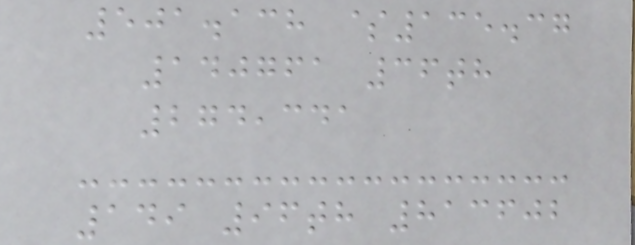501.138 $135.37
140761 36th
274,341
149 96th 813602
